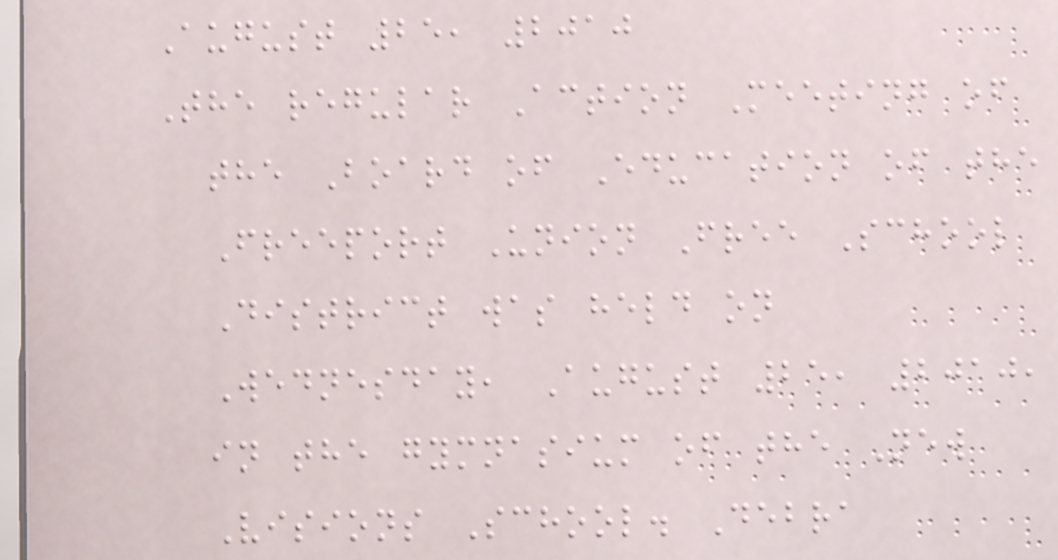August 25, 2010
The regular Action Meeting of
the Board of Education of the
Freeport Union Free School
District was held on
Wednesday, August 25, 2010,
in the gymnasium of the New
Visions School. Debra
